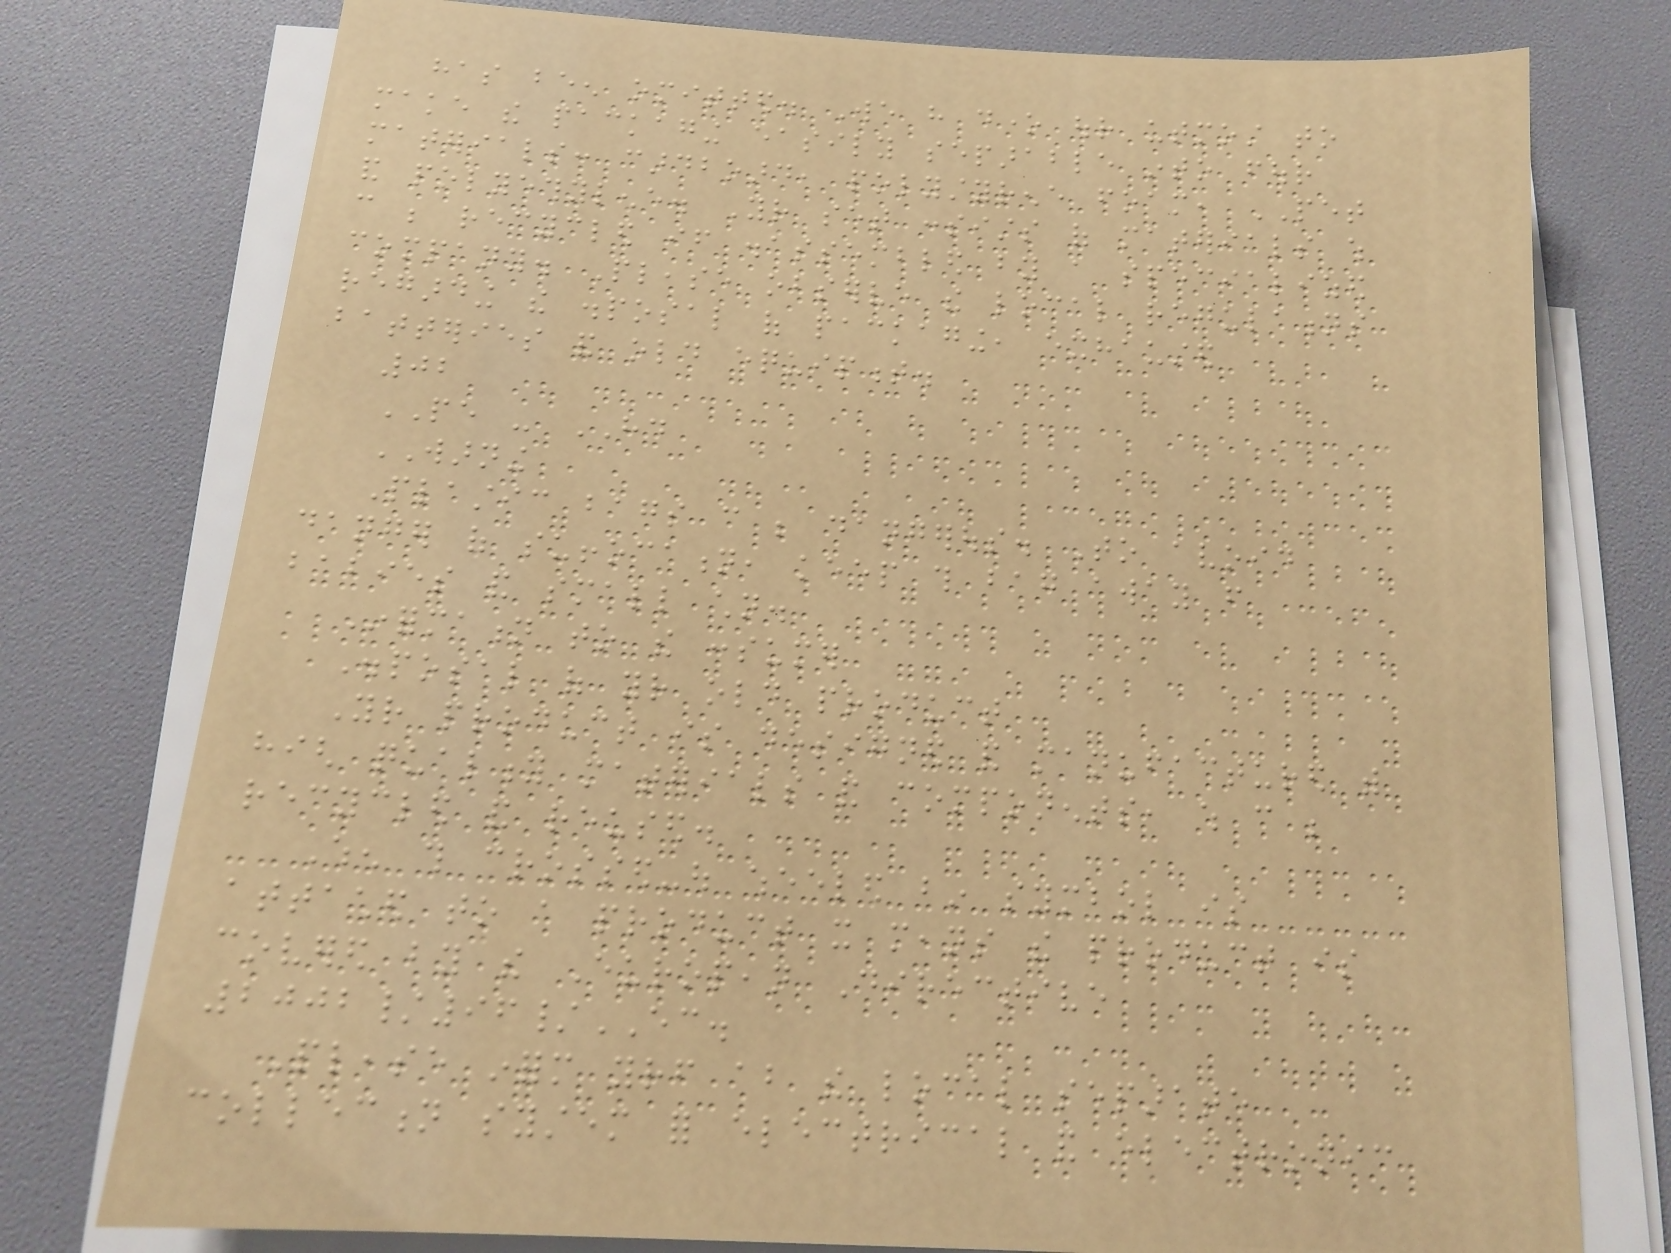has been omitted. We have done our utmost to
make the packaging easily separable into four
materials: cardboard, polystyrene foam, PET
and polyethylene. Your set consists of materials which
can be recycled if disassembled by a specialized
company. Please observe the local regulations
regarding the disposal of packaging, exhausted
batteries and old equipment.
02
PE - HD
WARNING
Plastic bags can be dangerous. To avoid
danger of suffocation, keep this bag away from
babies and small children.
Information to the consumer
Disposal of your old product
Your product is designed and manufactured with
high quality materials and components, which can be
recycled and reused.
When this crossed-out wheeled bin symbol is
attached to a product it means the product is
covered by the European Directive
2002/96/EC.
Please inform yourself about the local separate
collection system for electrical and electronic
